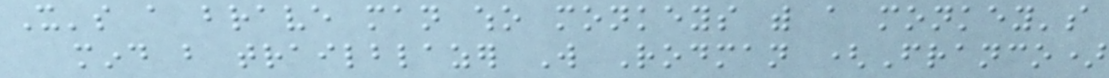It's a brave man who monkeys with a monkey's
mind but trailblazer Will Rodman (Franco)
